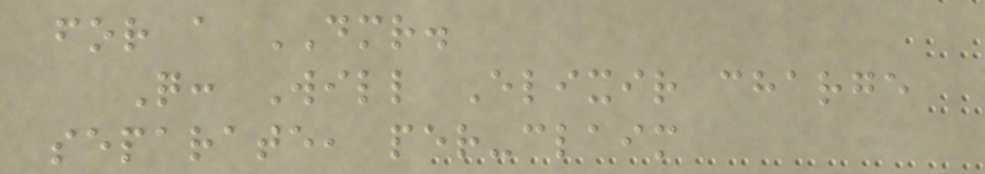for a DMR.
Q: Will Elixir charge
separate, per-claim
